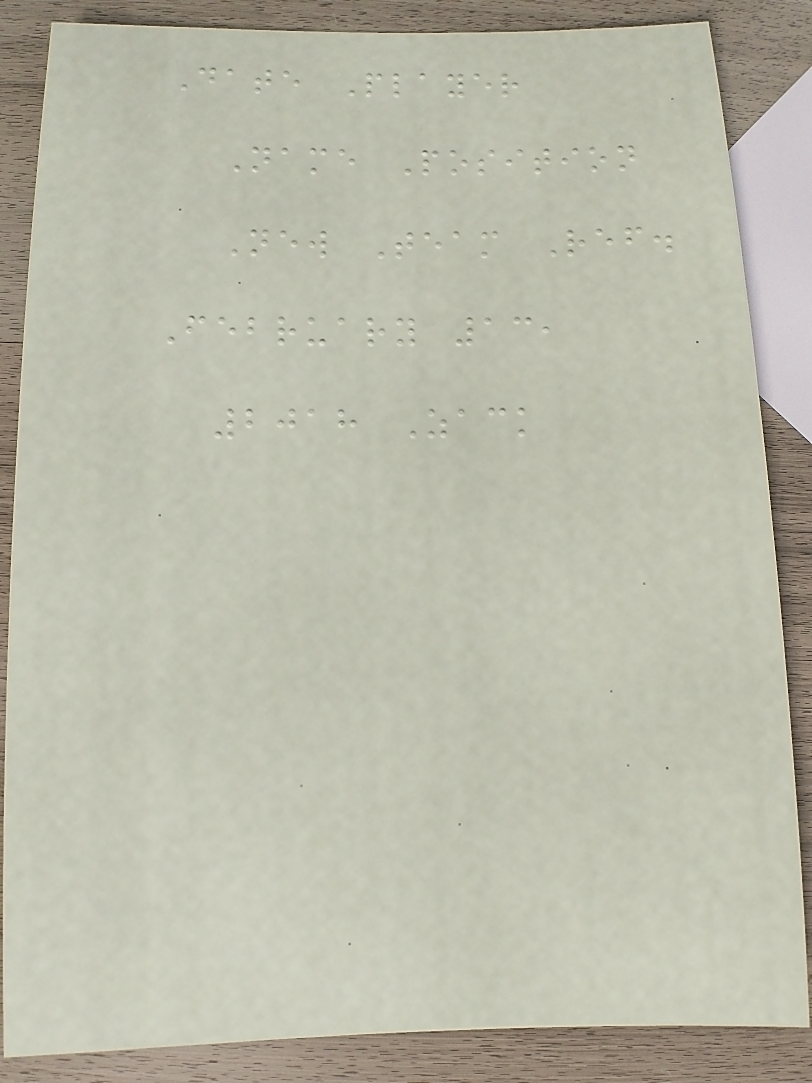Date Player
Name Position
New Team Ref.
February 13,
2018 Zack
